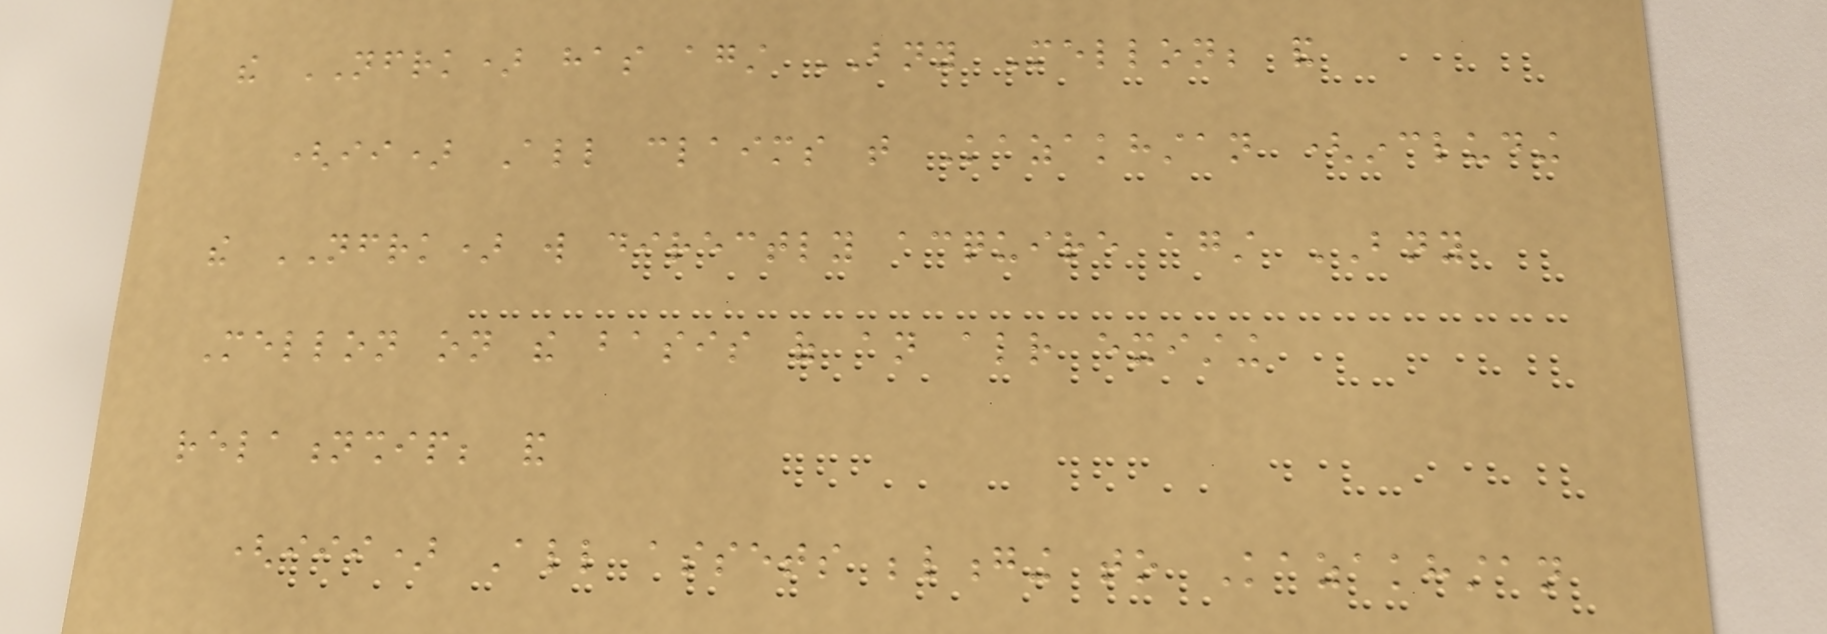the NFRK) has against BNY Mellon; and
(ii) All claims that Kazakhstan (including
the NFRK) will directly acquire against BNY
Mellon on the basis of an already existing
relationship; and
(iii) All assets belonging to Kazakhstan
